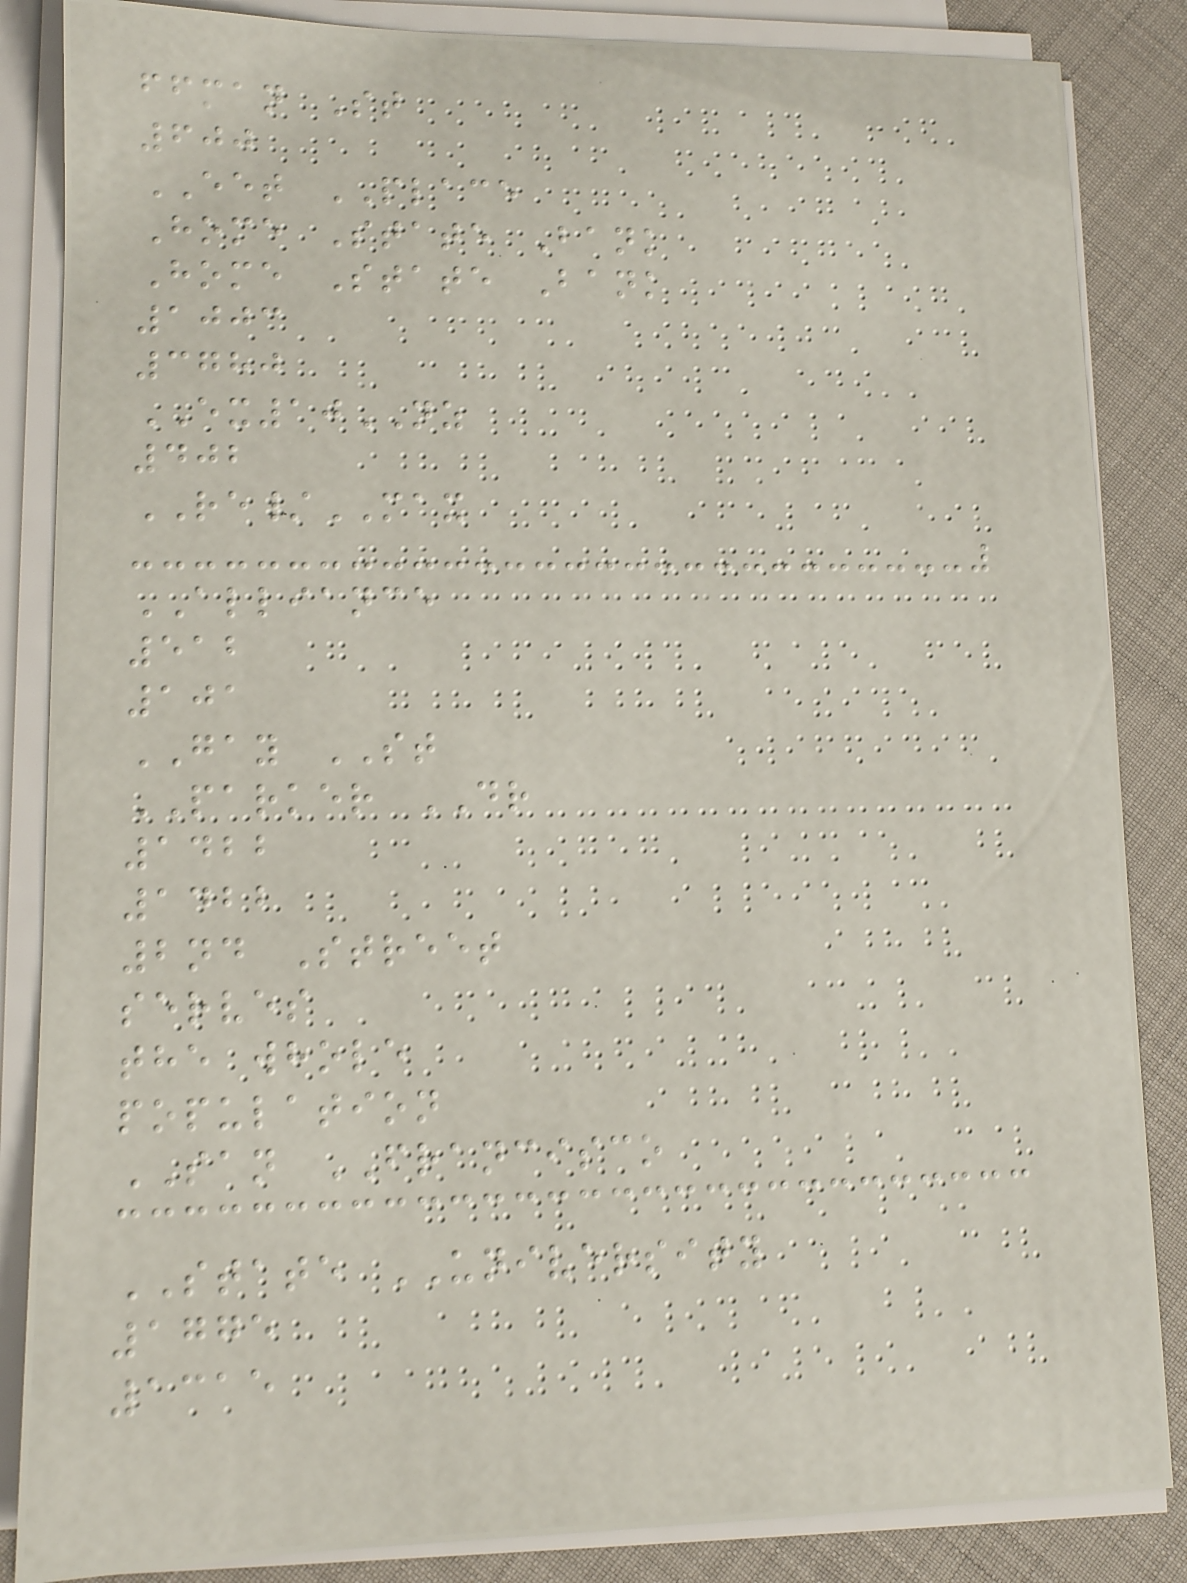ffman St
600
EET PLACE
Home State Bank
Home State Bank
1003
3780
EX10NZ
402
RE/MAX
ALLIANCE
512
101
GAY ST
PARKER DR
1422
1422
2nd Street
serves
the whole
population
SAN FRANCISCO
STATE UNIVERSITY
1775
1315
